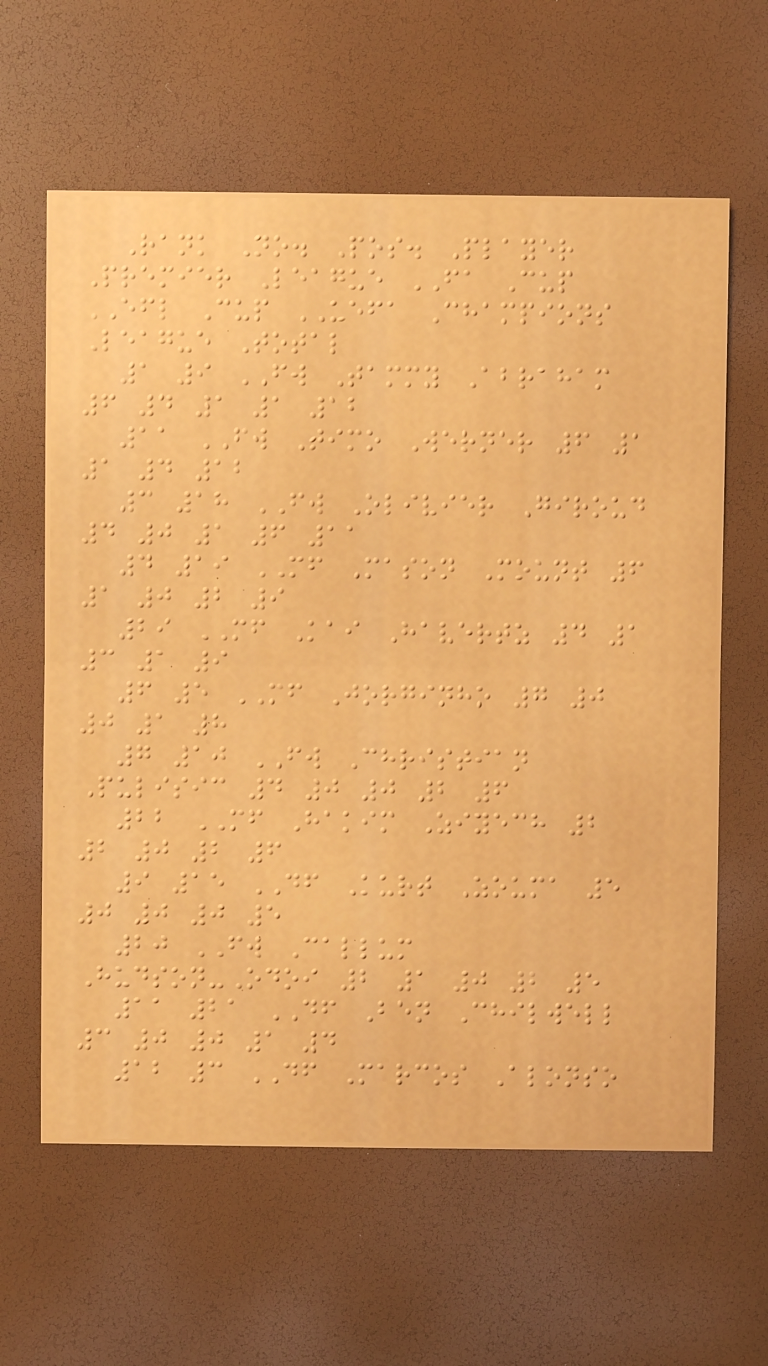Rank No. Pos. Player
Premier League FA Cup
EFL Cup UEFA Champions
League Total
1 9 FW Tammy Abraham
6 4 1 1 12
11 FW Timo Werner 6 1
1 4 12
3 18 FW Olivier Giroud
4 0 1 6 11
4 19 MF Mason Mount 6
1 0 2 9
29 MF Kai Havertz 4 1
3 1 9
6 5 MF Jorginho 7 0
0 1 8
7 10 FW Christian
Pulisic 4 0 0 2 6
22 MF Hakim Ziyech 2
2 0 2 6
9 15 DF Kurt Zouma 5
0 0 0 5
20 FW Callum
Hudson-Odoi 2 1 0 2 5
11 21 DF Ben Chilwell
3 0 0 1 4
12 3 DF Marcos Alonso
